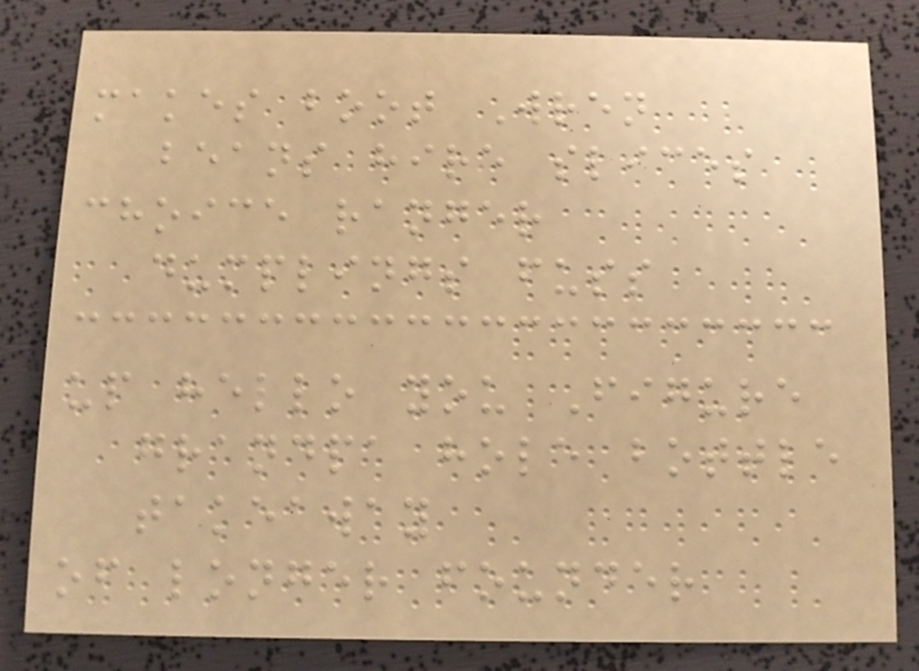makes boot Wren
beans hire slices
choice ranger
dumplings fuss
up hello you Figure
grandpa hole bottle
takeaway
of longer founder
